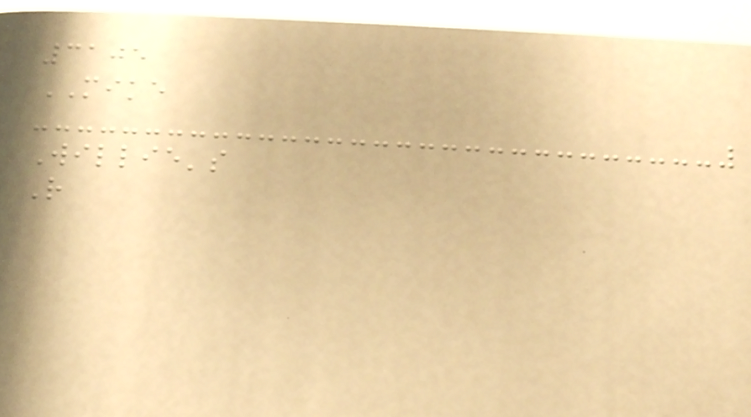3105
MIKE
Willie's
R
